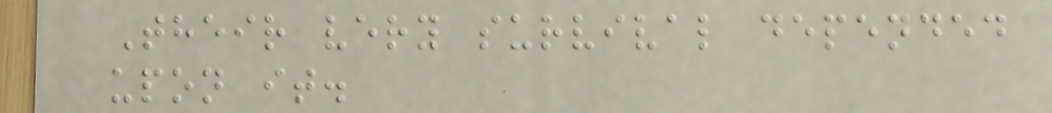Their very survival depended
upon it.
